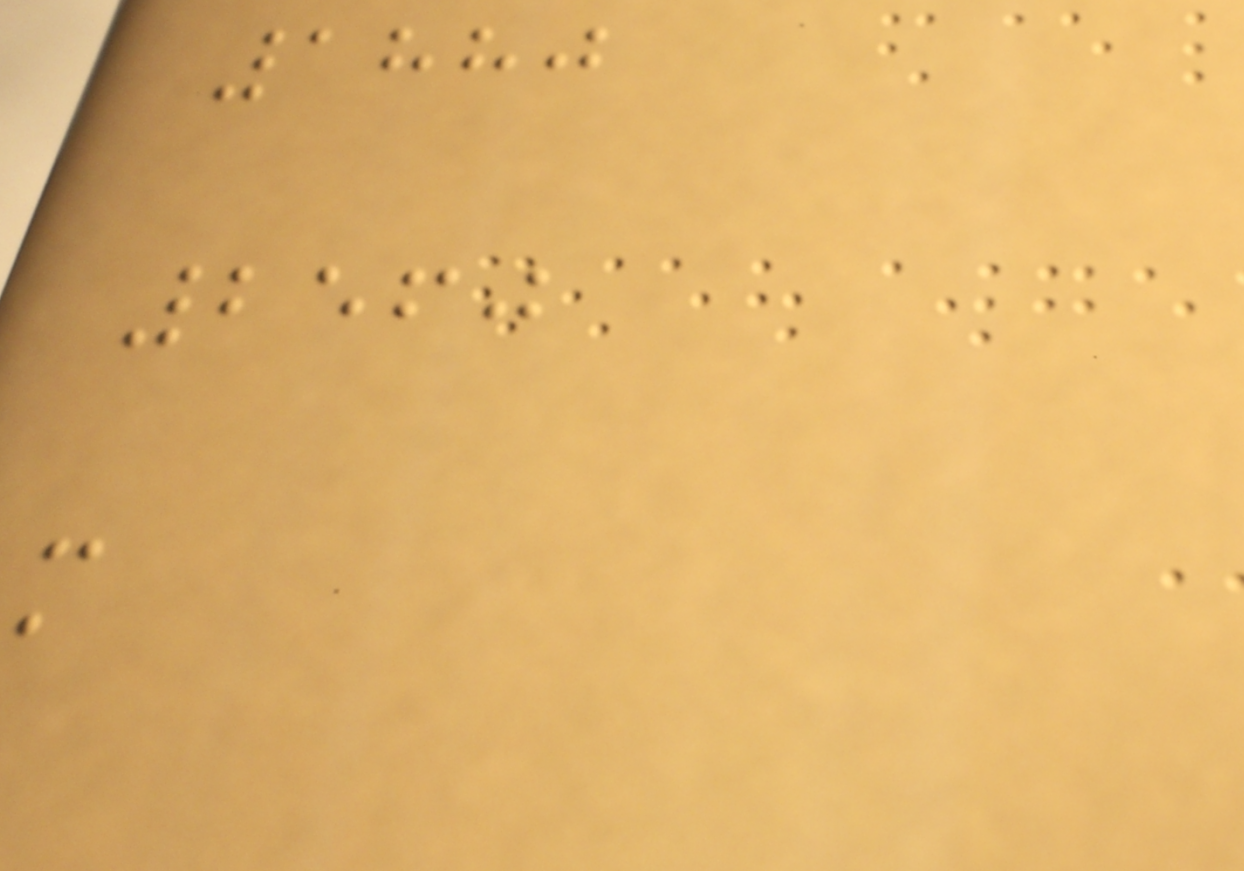1880
2560
m
